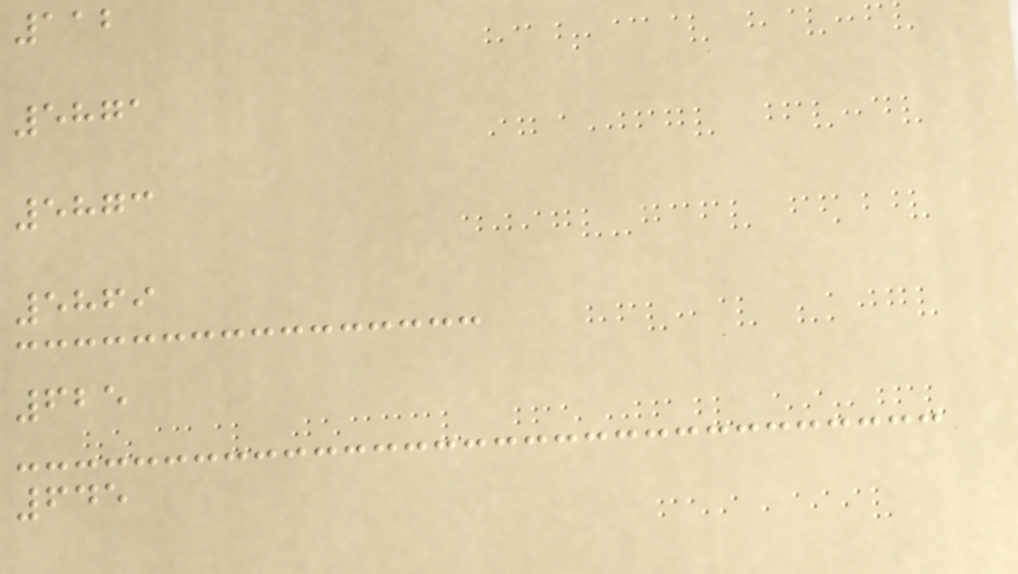112
5871
5873
5869
625
645
